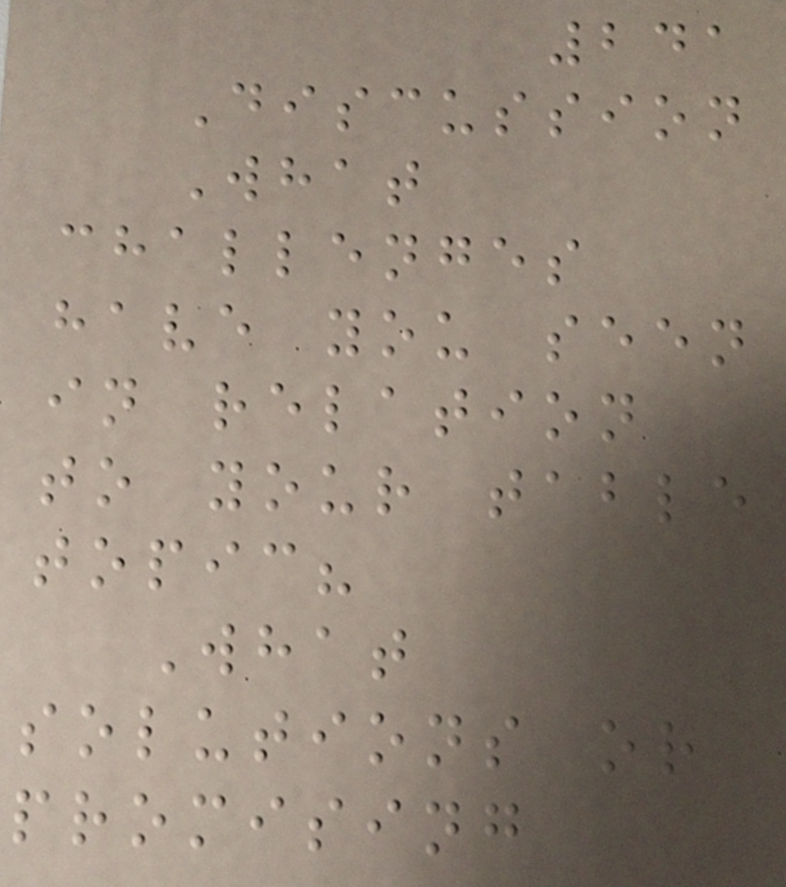241
Discussion
What
challenges
have you seen
in relation
to your table
topic?
What
solutions or
promising
